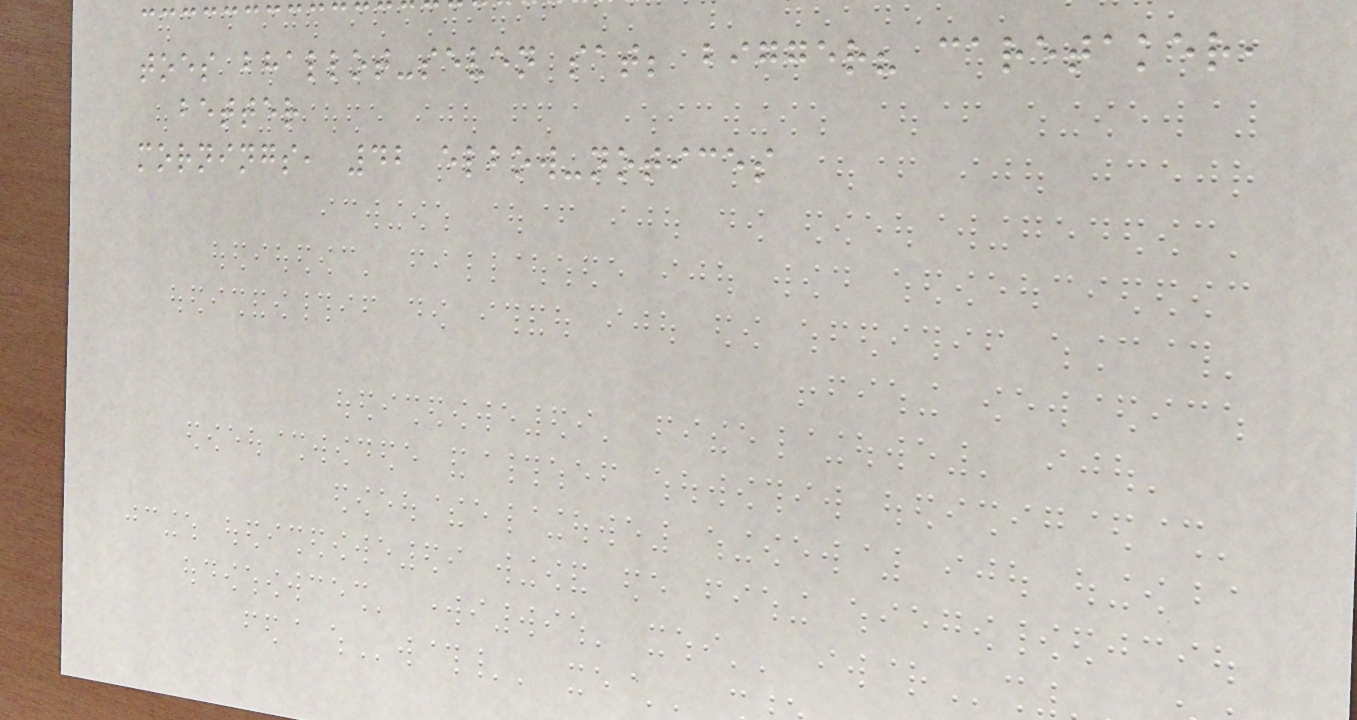toes bhallot-seven sat; bigger? caretaker,
better
mornings, 42 elbow-notices
